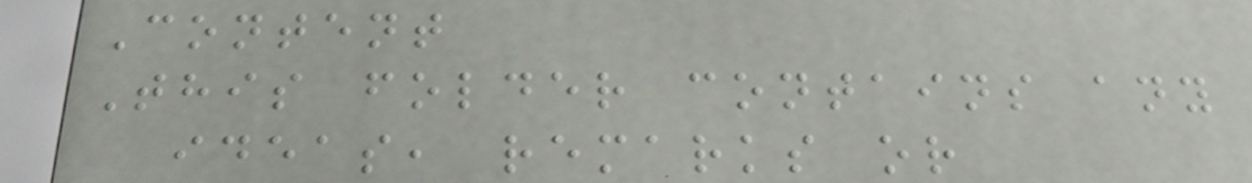Content
This folder contains any
ideas, remarks or
